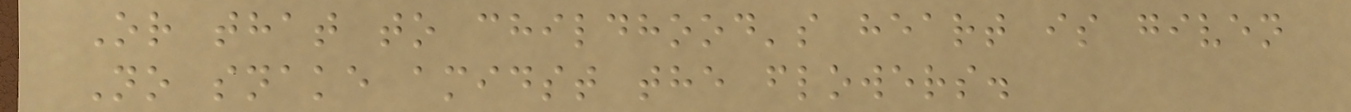Or that to childhood's heart is given
No snake amidst the flowers.
